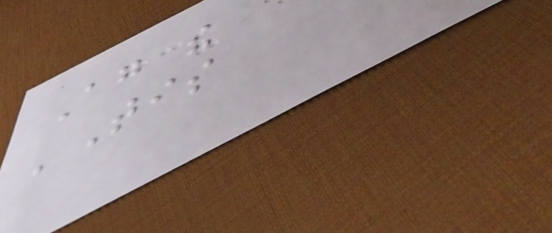Again the
'Tis
